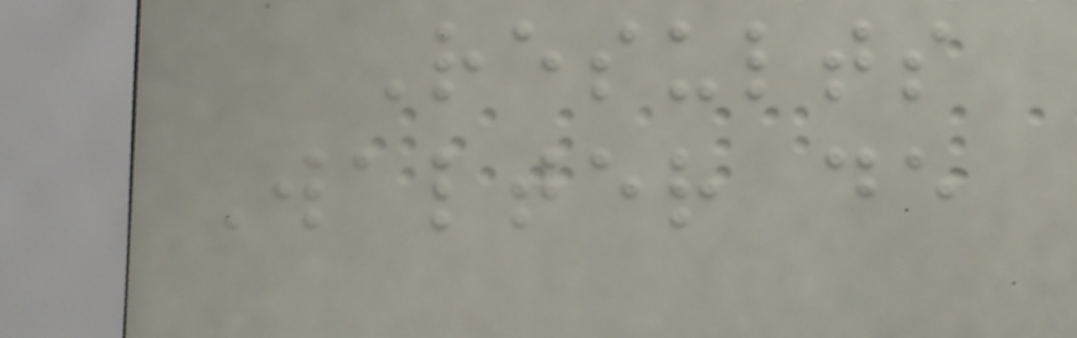Results
Walter de
